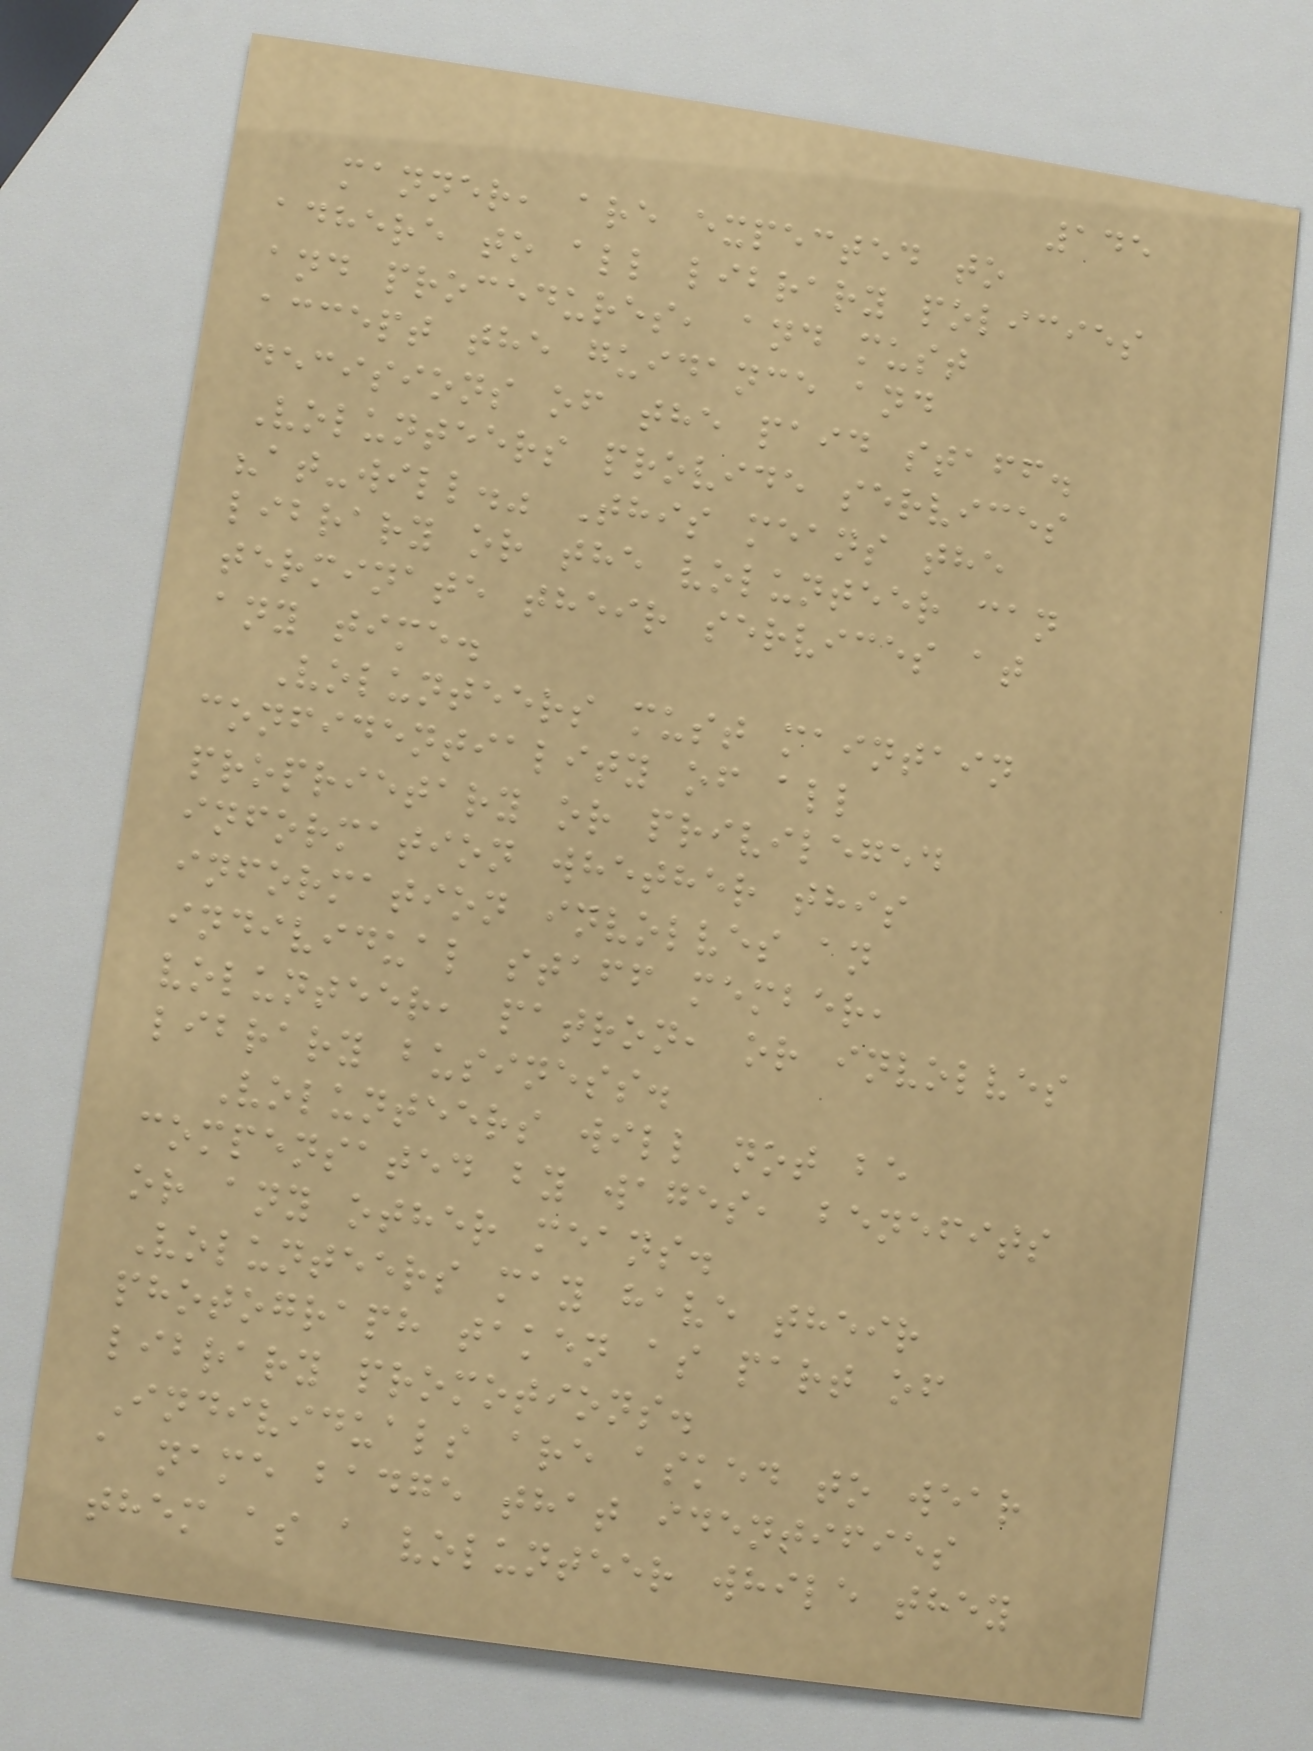145
manner, are expected to
adhere to all library policies
and procedures, and must
accept the guidance and
decisions of the paid staff.
Volunteers provide services
"at-will." This means the
library or the volunteer can
terminate their services at
any time.
Volunteers must maintain
confidentiality of all
proprietary or privileged
information whether this
information involves an
individual staff member,
volunteer, patron, or involves
library business.
Volunteers will not be
compensated by wages, benefits
or any other means.
Volunteers may have their
photograph taken as part of
library promotions.
Individuals are asked to wear
a name badge that identifies
them as a volunteer while they
